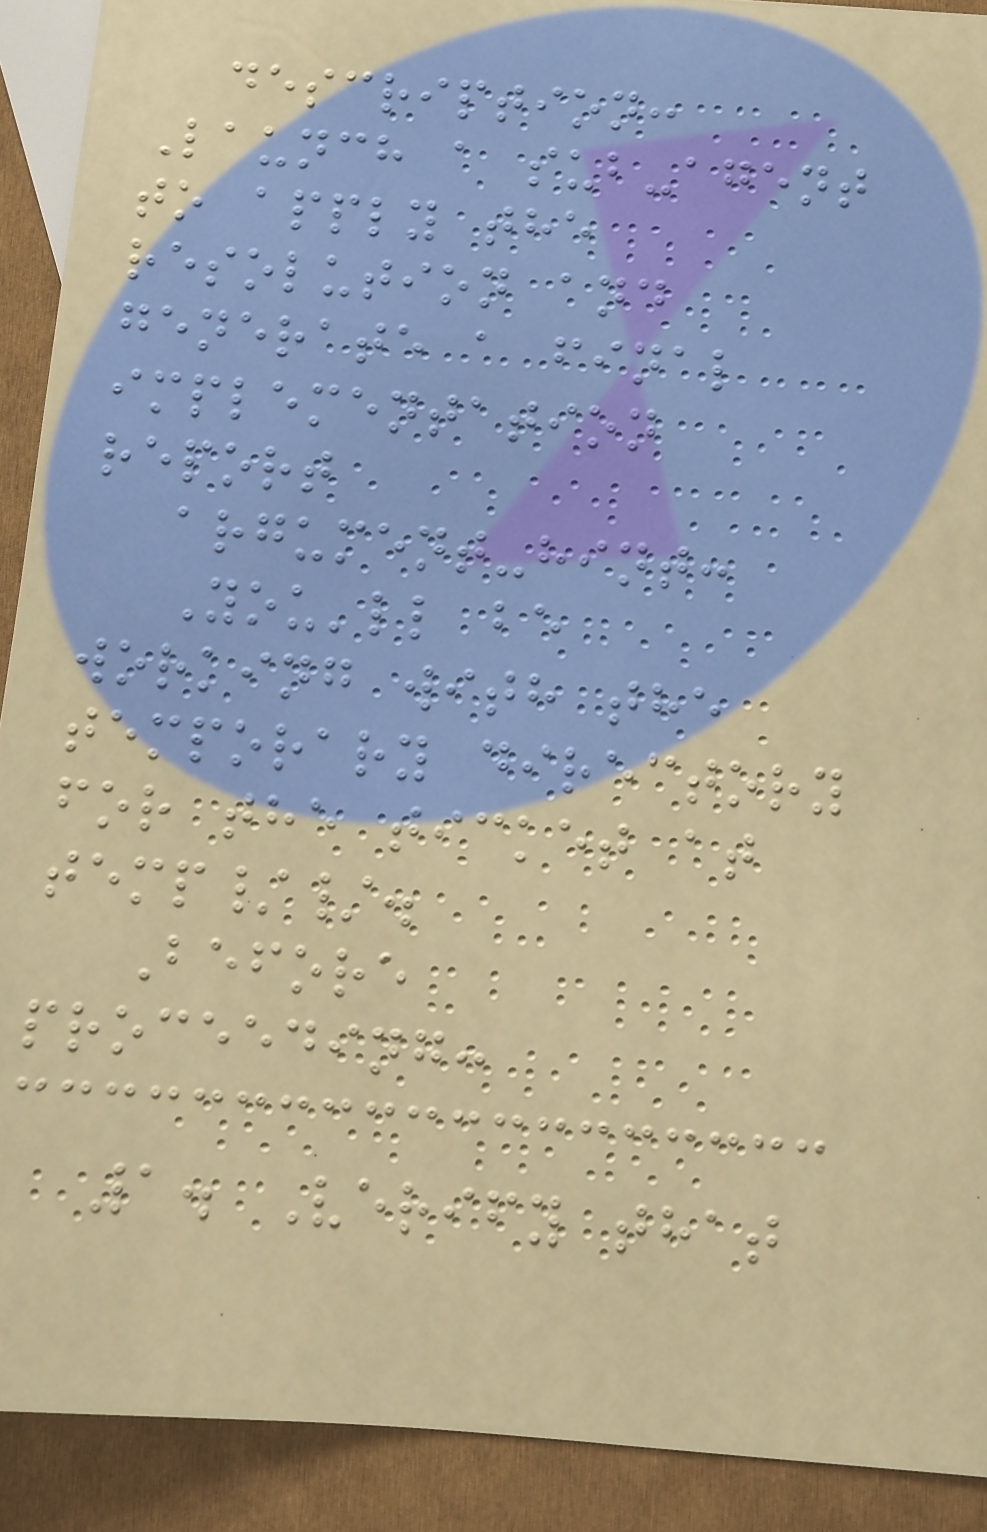description:
Launch a sub-agent
to apply the
resolution and
generate a final
implementation
report
argument-hint:
You'll be
working with the
temporary directory
for the ticket at
temp//.
Before
proceeding:
1. Verify that
